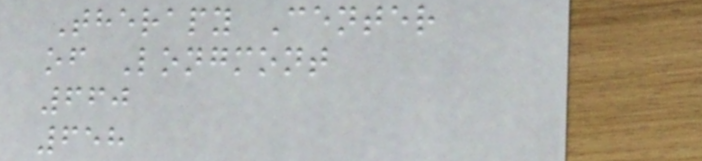Therapy Center
of Longmont
660
658
